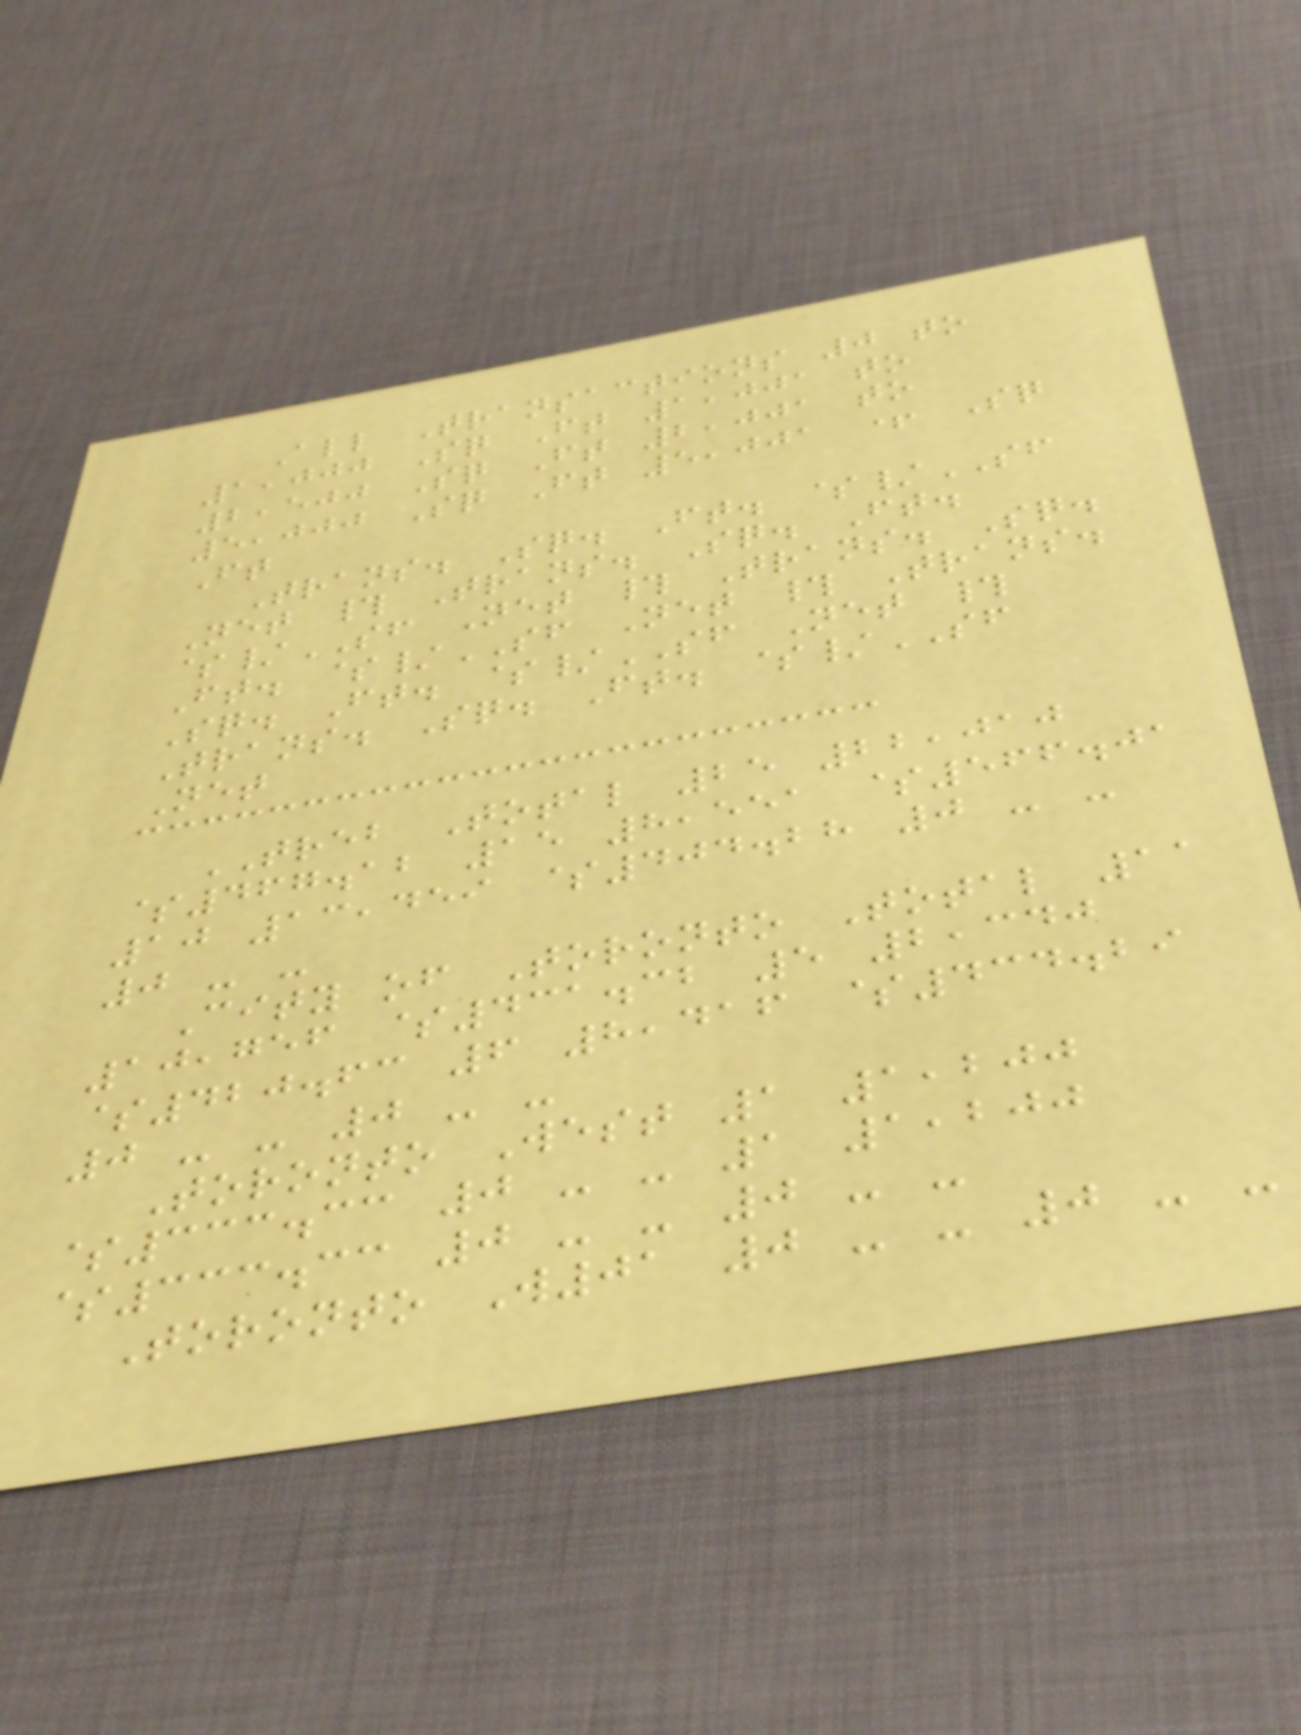All Transactions 0 to
1,000 Sq Ft 1,001 to
2,500 Sq Ft 2,001 to
5,000 Sq Ft 5,001 + Sq
Ft
Trans. Sq. Ft. $/SF
Net # Trans. Sq. Ft.
$/SF Net # Trans. Sq.
Ft. $/SF Net # Trans.
Sq. Ft. $/SF Net #
Trans. Sq. Ft. $/SF
Net
TREB Total 25 22,010
$467.12 15 8,551 $566.01
10 13,459 $404.28 0 - -
0 - -
City of Toronto Total 11
10,756 $431.32 5 2,340
$420.63 6 8,416 $434.29
0 - - 0 - -
Toronto West 1 1,200
$333.33 0 - - 1 1,200
$333.33 0 - - 0 - -
Toronto W01 0 - - 0 - -
